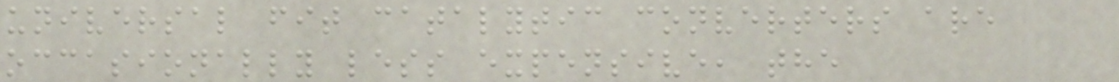universal fit catalytic converters are
occasionally less expensive, the
